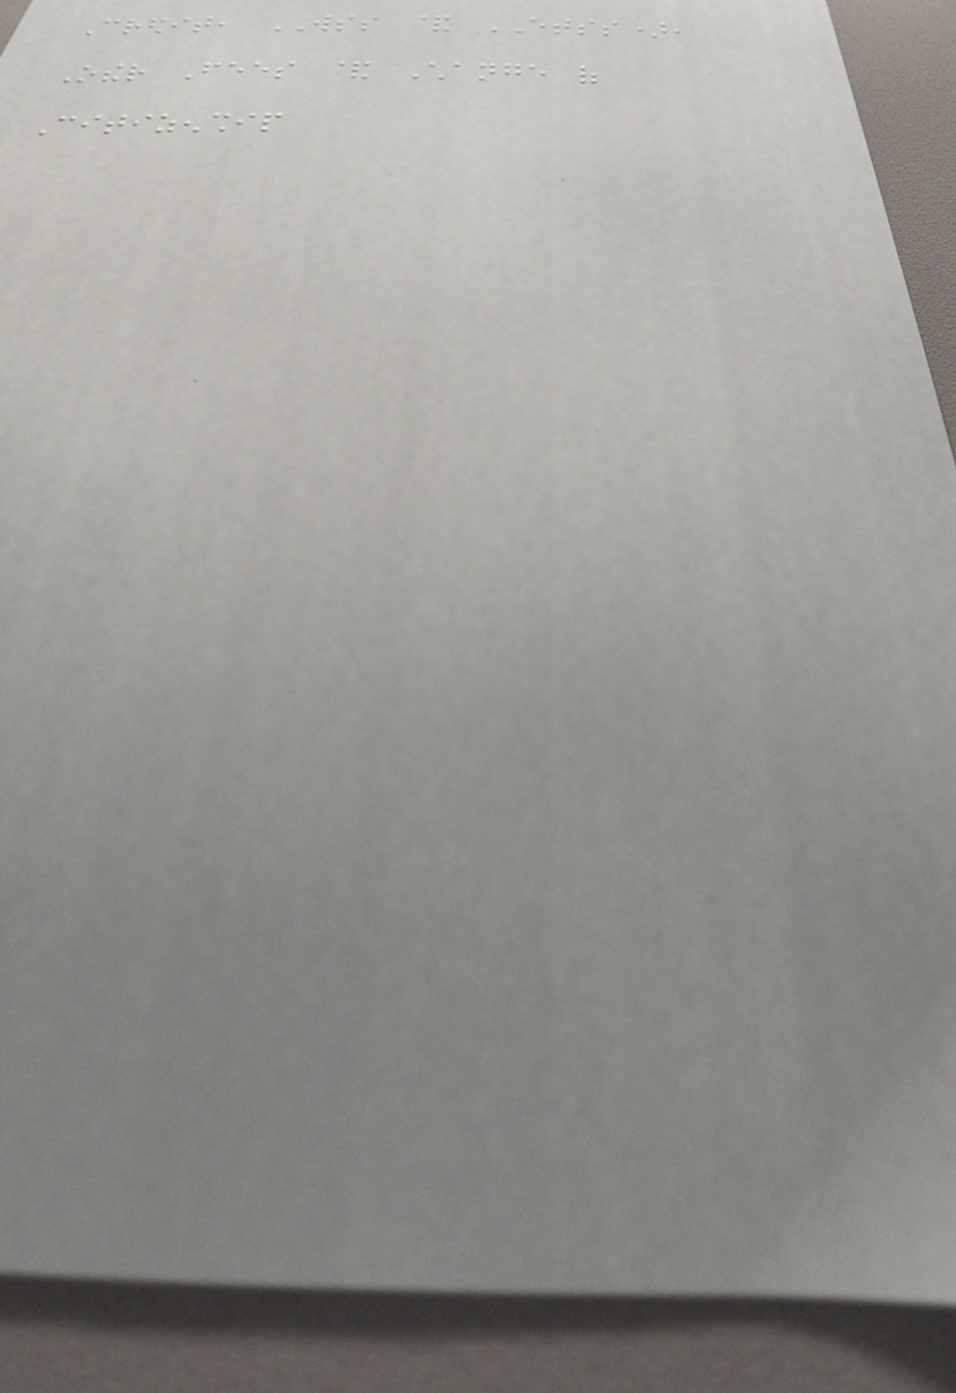Credit, WSS & ETSS),
Other Fees & Change of
Citizenship
